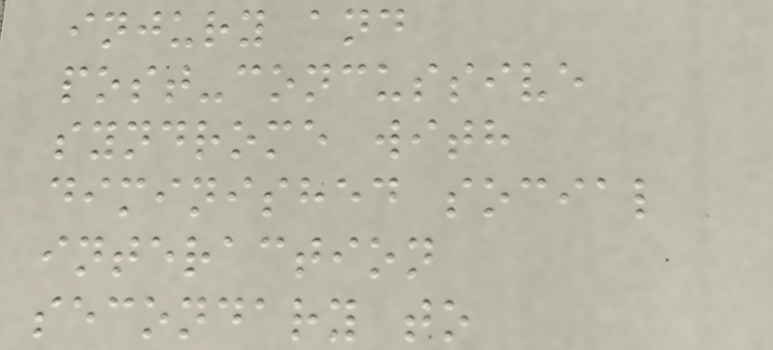injury and
post-concussive
syndrome with
diminished social
interaction
secondary to
